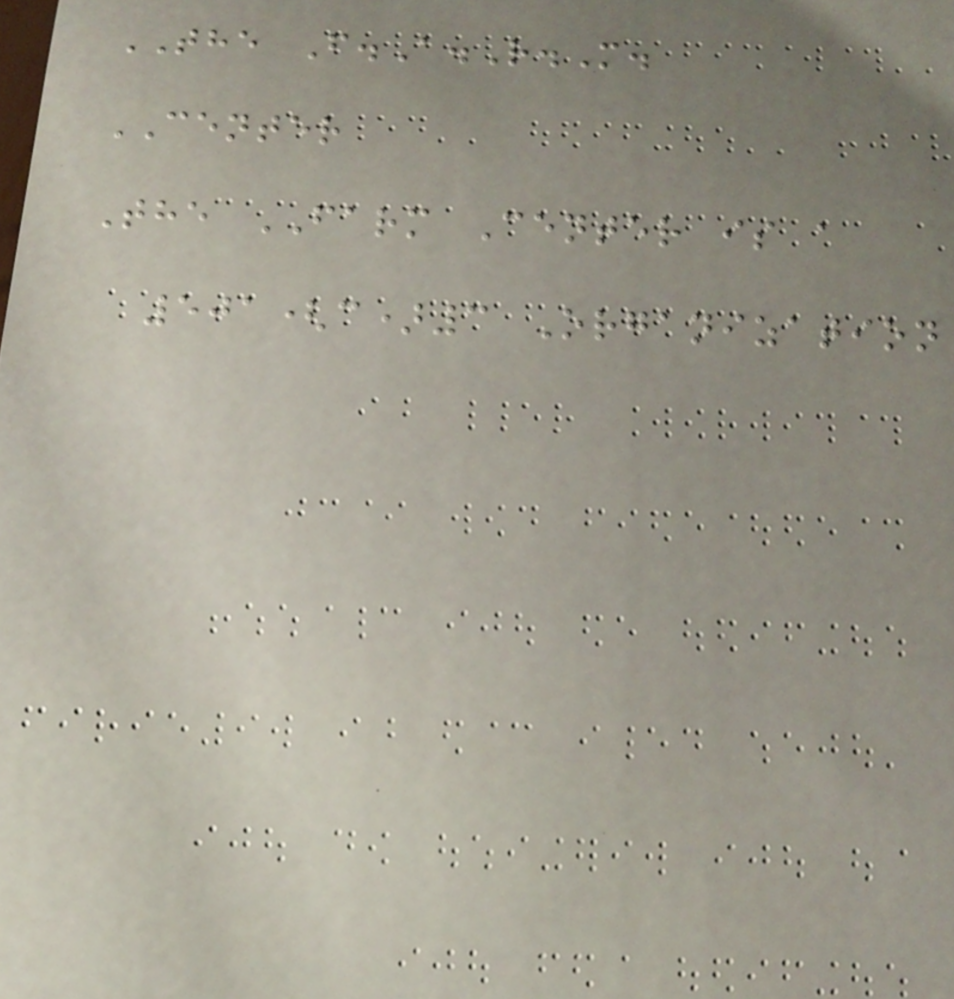THE F.A.R.M.
CENTER
The FARM Center is a
501(c)3 Organization
